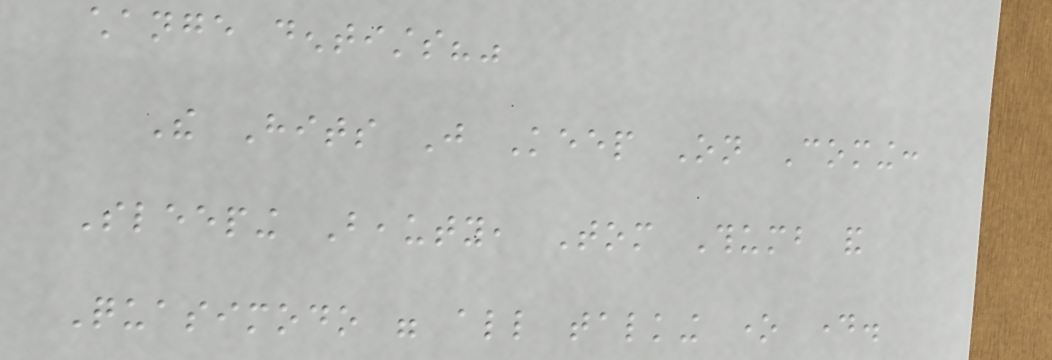change dentists?"
The Hits Just Keep On Coming:
Sleeping Beauty, Tom Thumb and
Quasimodo were all talking one day.
